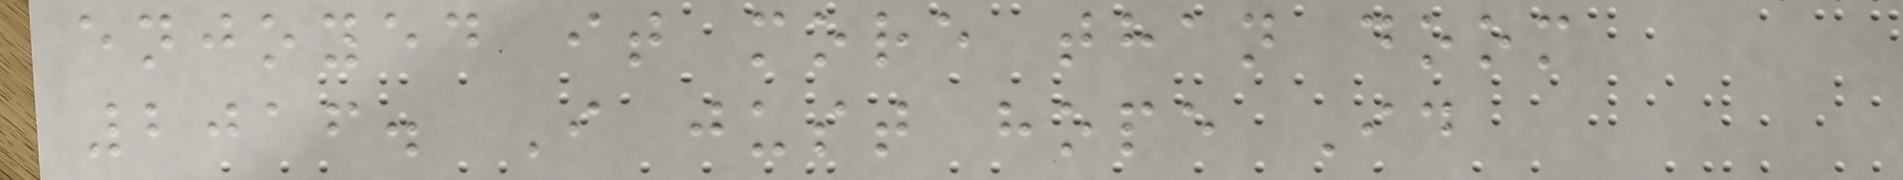enjoyed it more than doom
2016. I just hope Id
